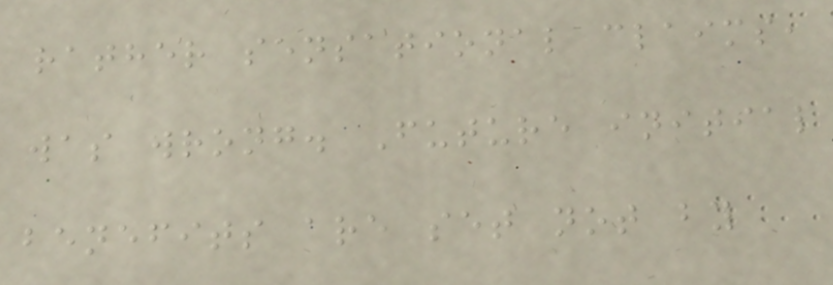rather sensational claims,
was wrong. Future initial
benefits are set not by
